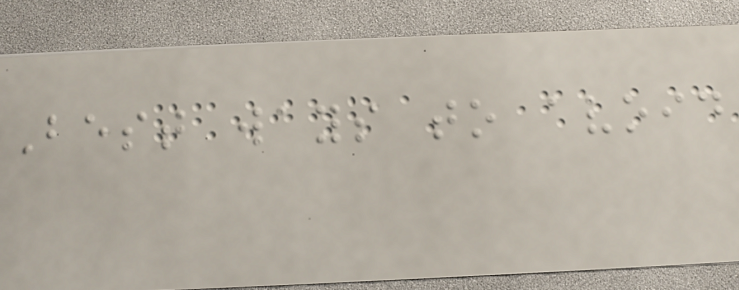Best ways to avoid
